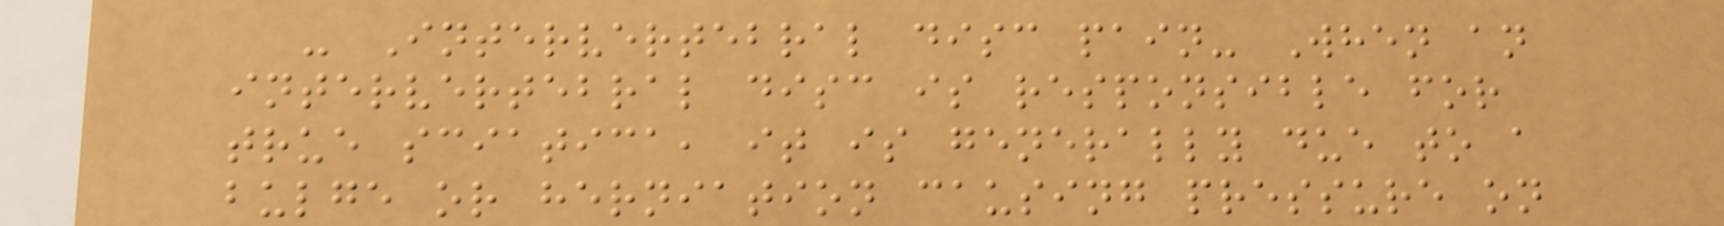- Intervertebral disc pain- When an
intervertebral disc is responsible for
true sciatica, it is generally due to a
bulge or herniation causing pressure on
